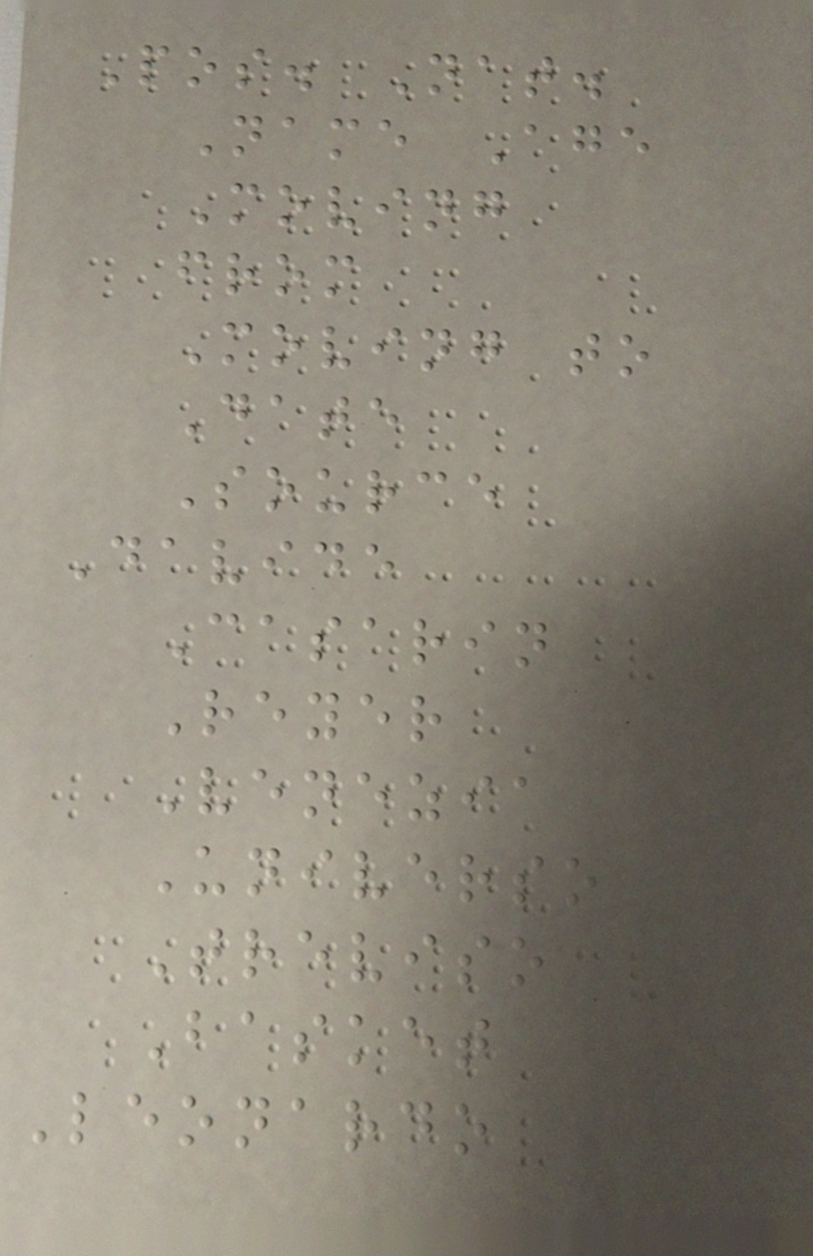Pos. Nat.
Name Age
Moving
from
Moving to
Date
Source
Davide
Casarin
Reyer
Venezia
Universo
Treviso
Basket
Leonardo
